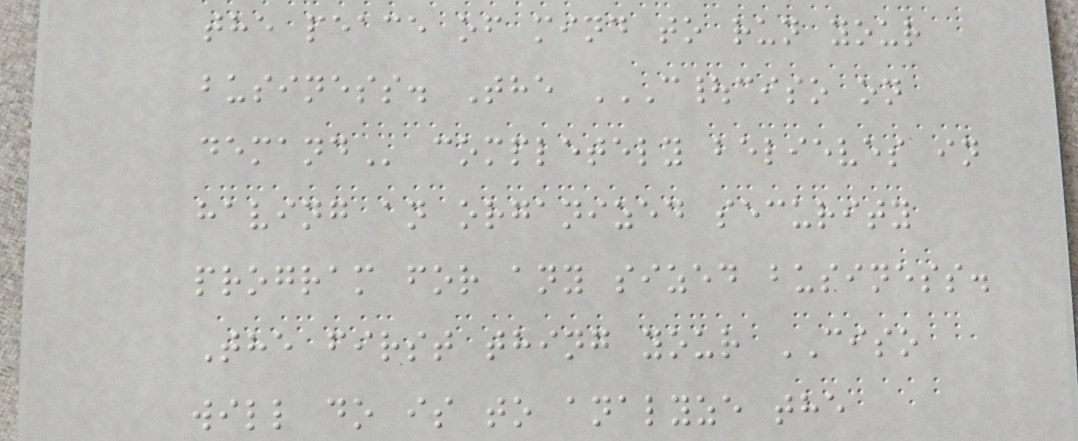the peace of mind to run your
business. The C|CISO ON
DEMAND completely believes in
having an organized security
program for any sized business.
The first thing your CISO
will do is to analyze the
